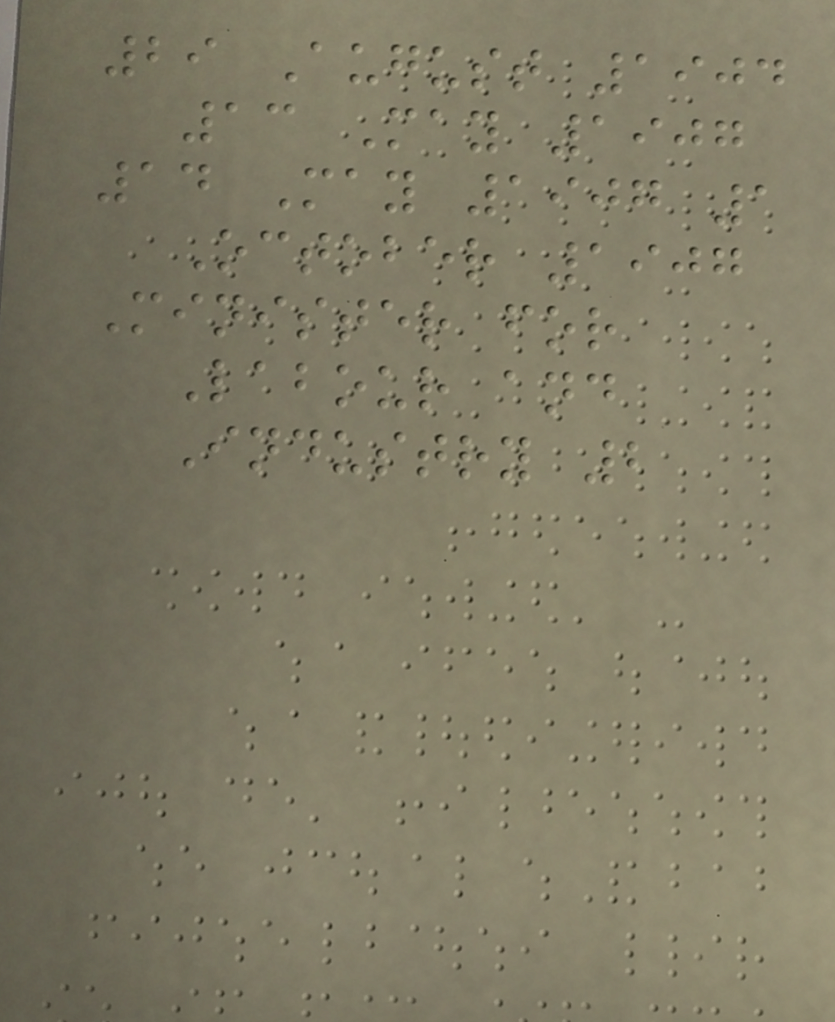29 August 1904
13 May 1907
14 May 1907 1
October 1907
Minister for
Labour and
Industry 2
